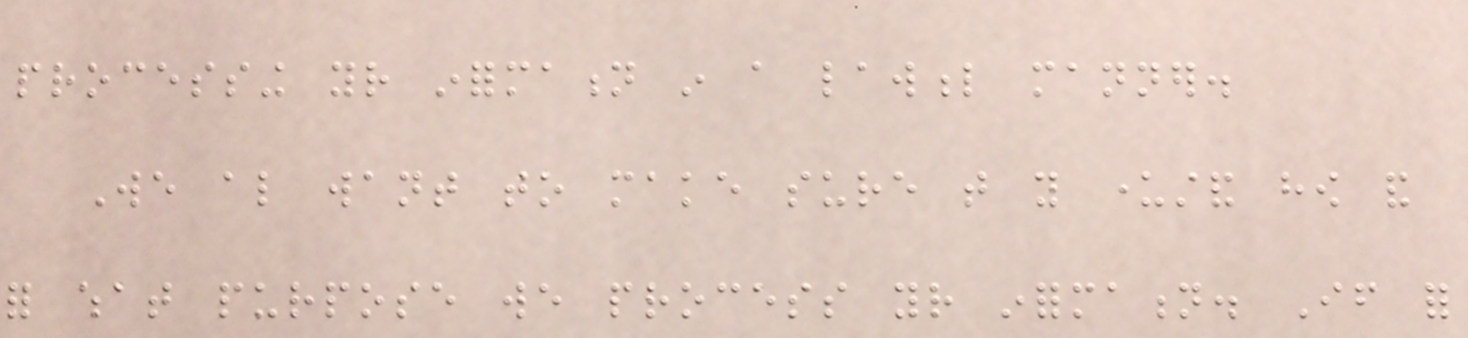processing your information in a lawful manner.
We also want to make sure that you understand how and
for what purpose we process your information. If for
